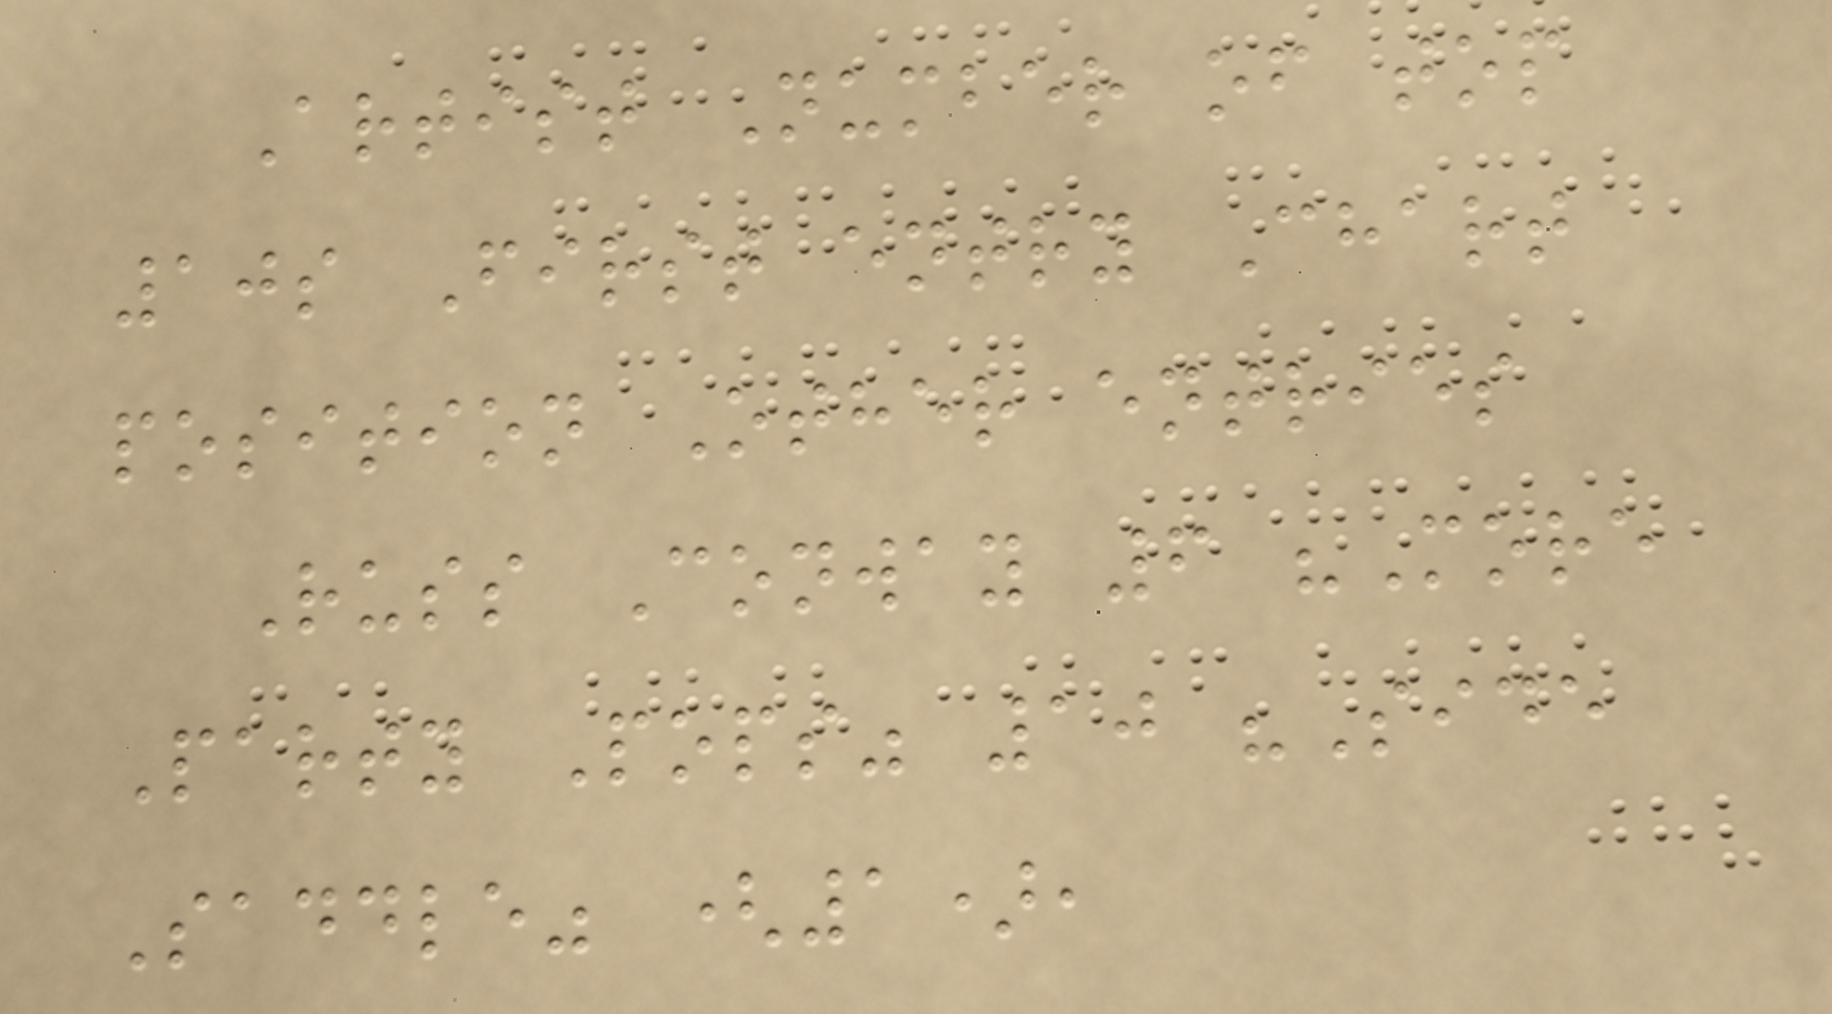Artist Number of top
10s First entry Chart
position Other entries
Russ Conway 6 "More
Party Pops" 10 "Side
Saddle" (1),
